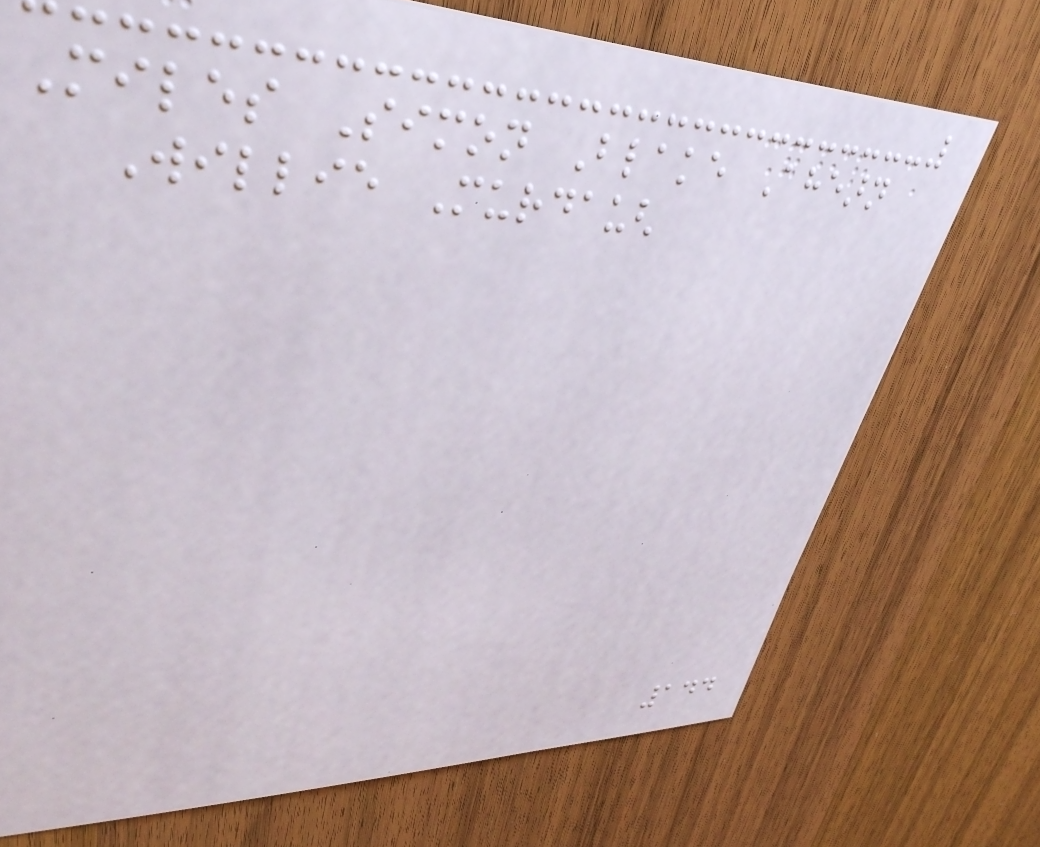Miles Simon Blake Ahearn
Willie Murdaugh
144
